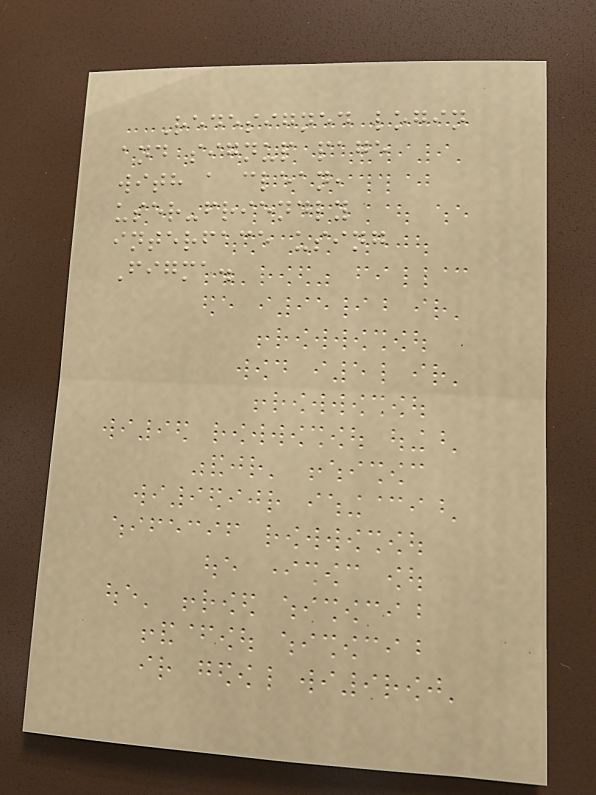Redesigned login
and signup page
with a clean,
user-friendly
interface using
Figma.
